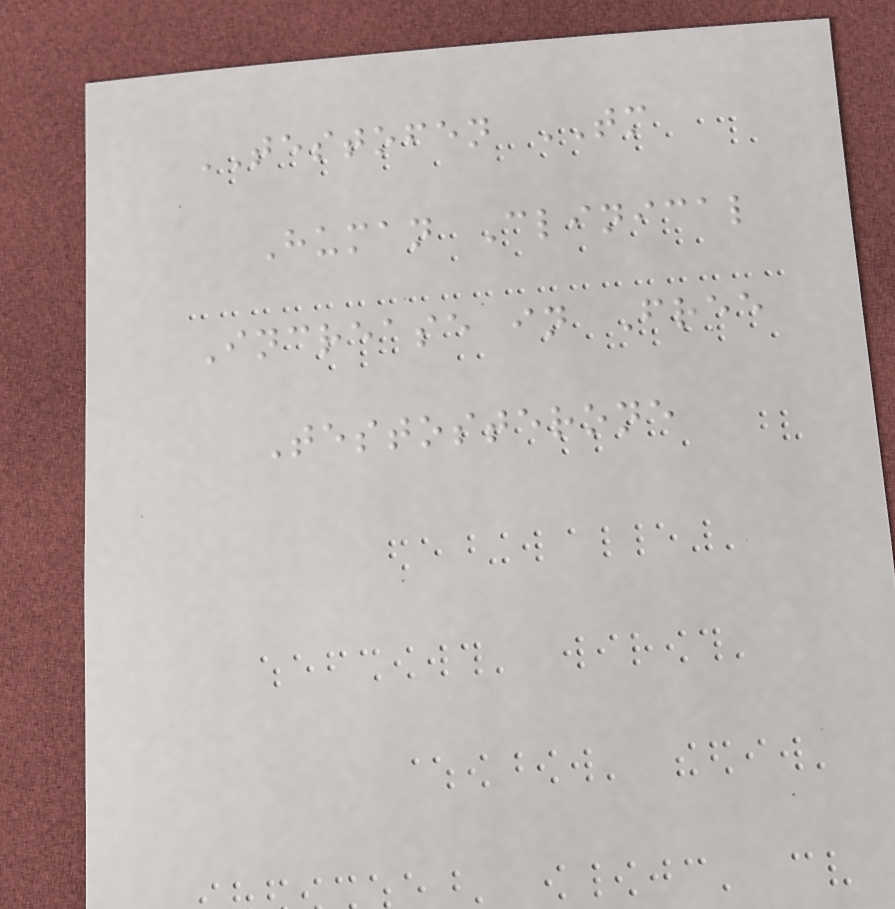TESTOFEN TM
Human Clinical
Increase in Free
Testosterone
